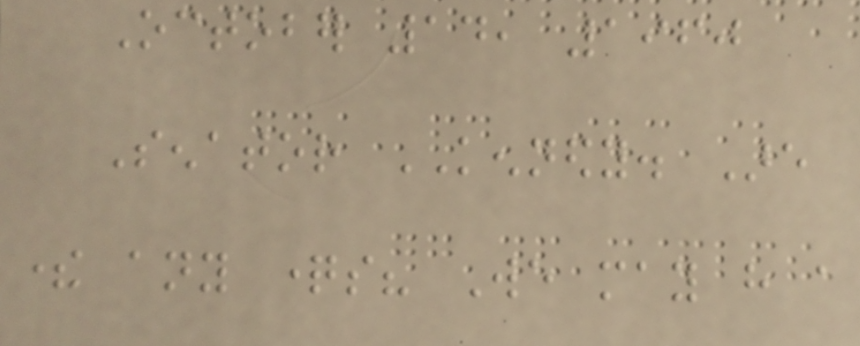October 14, 1960
Senator KENNEDY. Are
there any questions? We may have a
